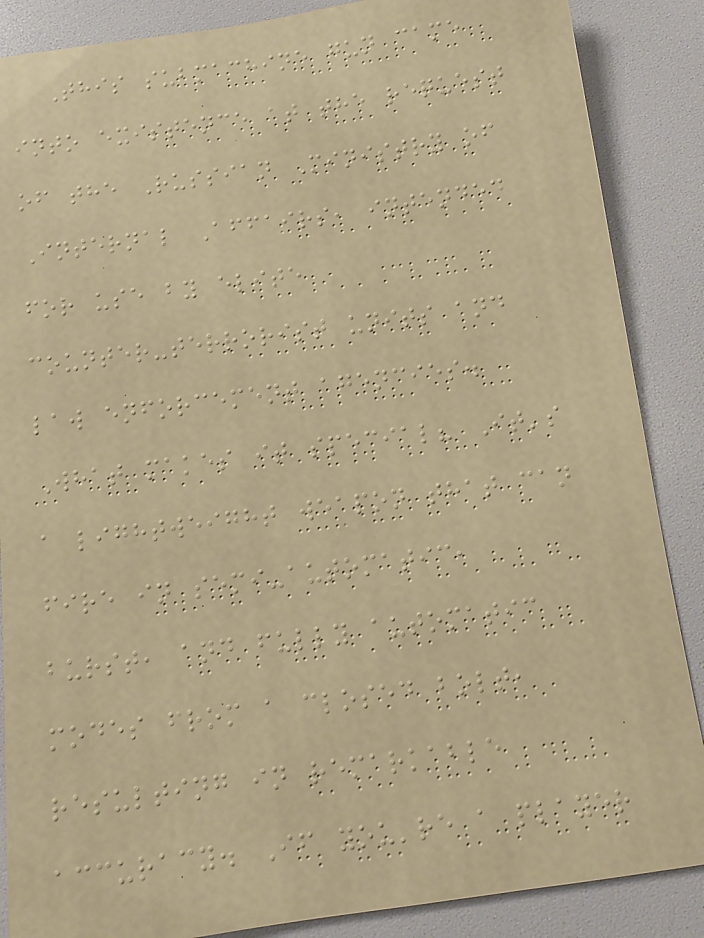This submachine gun came
into existence at the request
of the Russian Ministry of
Internal Affairs, intended
for use by elite
counter-terrorist units and
law enforcement agencies.
What makes it special? It's
a lightweight weapon that can
fire in semi-automatic,
burst, and fully automatic
modes from a closed bolt,
resulting in remarkable
accuracy. If you're a player
